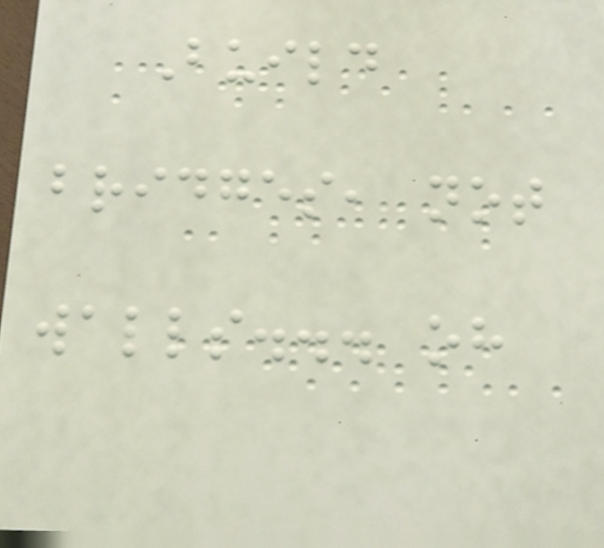Build
bridges, not
walls... oh
